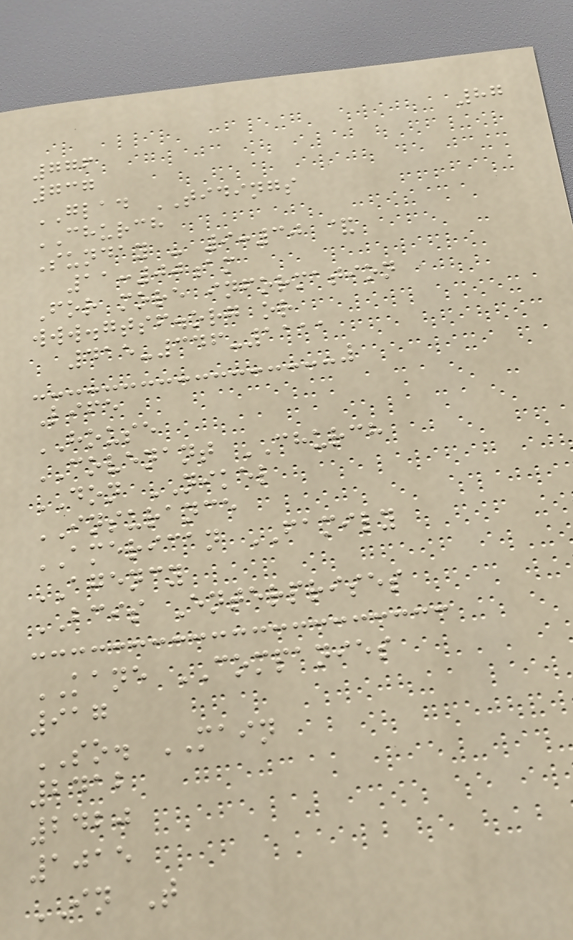87
776
737
GLAD TIDINGS
CHURCH
Sunday - 9:30 &
11:00am
For more information
www.gtsf.org or
415-346-1111
Life
HOUSE
COVENANT CHURCH
DON NIKEL
INSURANCE
AMERICAN FAMILY
AGENCY
BCIS Enterprises
KANE COMPANIES
917
SO. MAIN
2412
2420
1015
IN T
